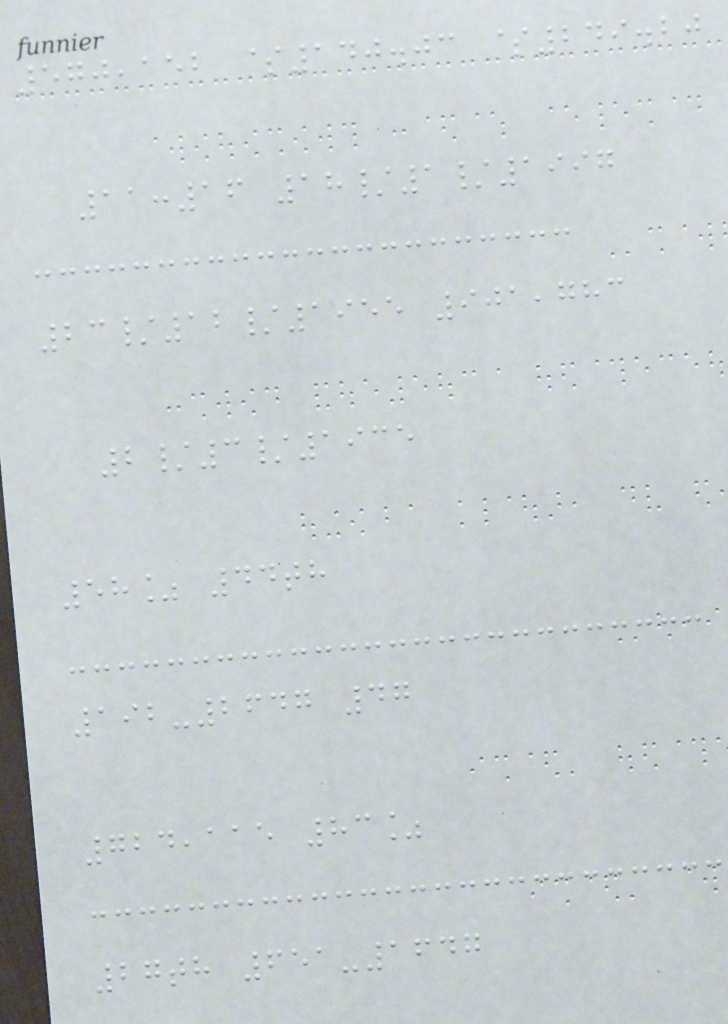570,152 $140.03 $249.20
11:16 18/1/1997
23/12/1955 901,783
2/3/1935
58% 44th
192-2647 47
724,115 83%
27th 651-1647
